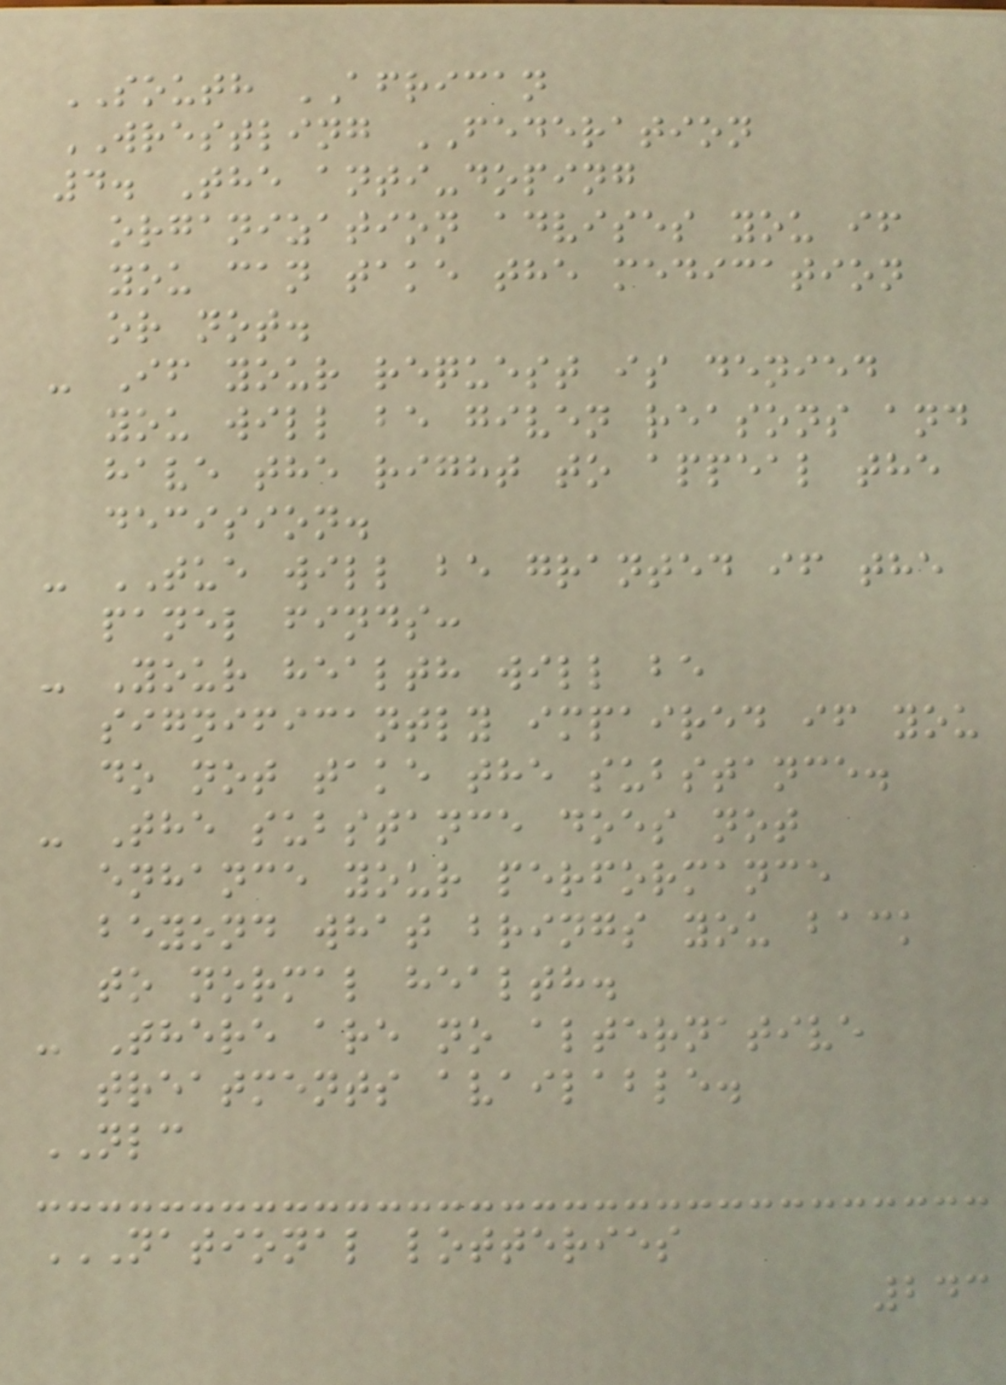SOUTH AFRICAN
WRESTLING FEDERATION
4. The anti-doping
organization advises you if
you can take the medication
or not.
- If your request is denied
you will be given reasons and
have the right to appeal the
decision.
- TUE will be granted if the
panel finds:
- Your health will be
significantly impaired if you
do not take the substance.
- The substance does not
enhance your performance
beyond what brings you back
to normal health.
- There are no alternative
treatments available.
NLC
NATIONAL LOTTERIES
243
